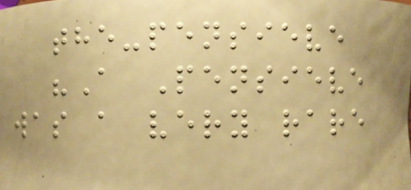the-pensieve
"A Pensieve
was a very rare
